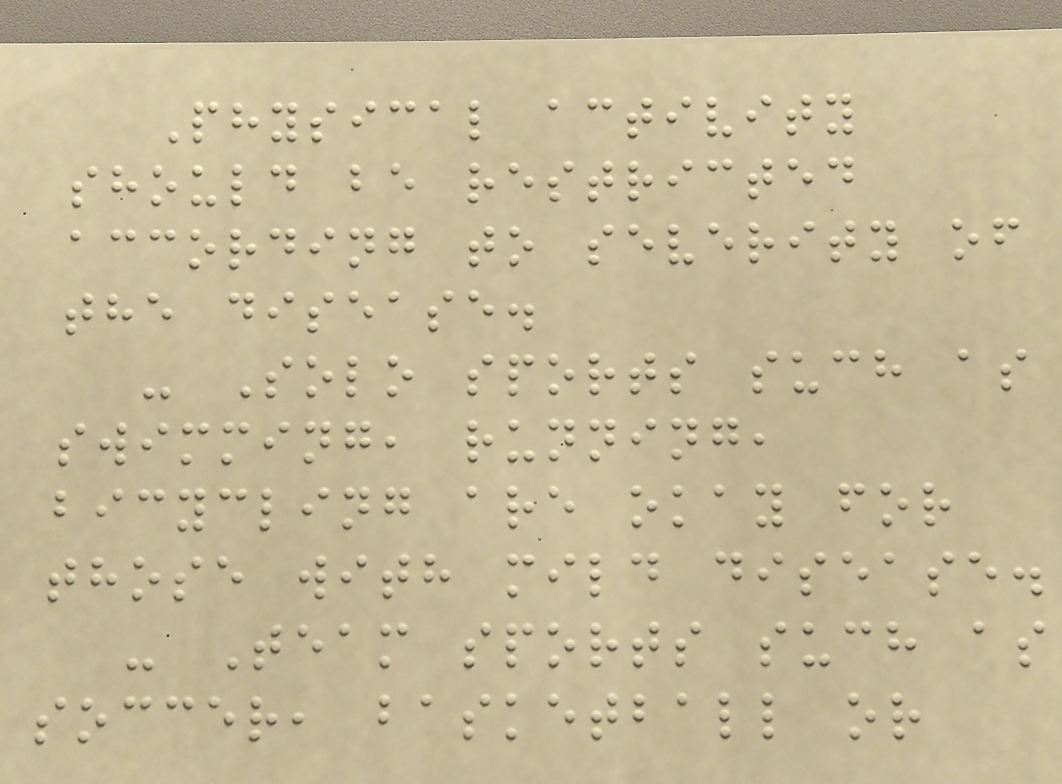Physical activity
should be restricted
according to severity of
the disease.
- Solo sports such as
swimming, running,
bicycling are okay for
those with mild disease.
- Team sports such as
soccer, basketball or
